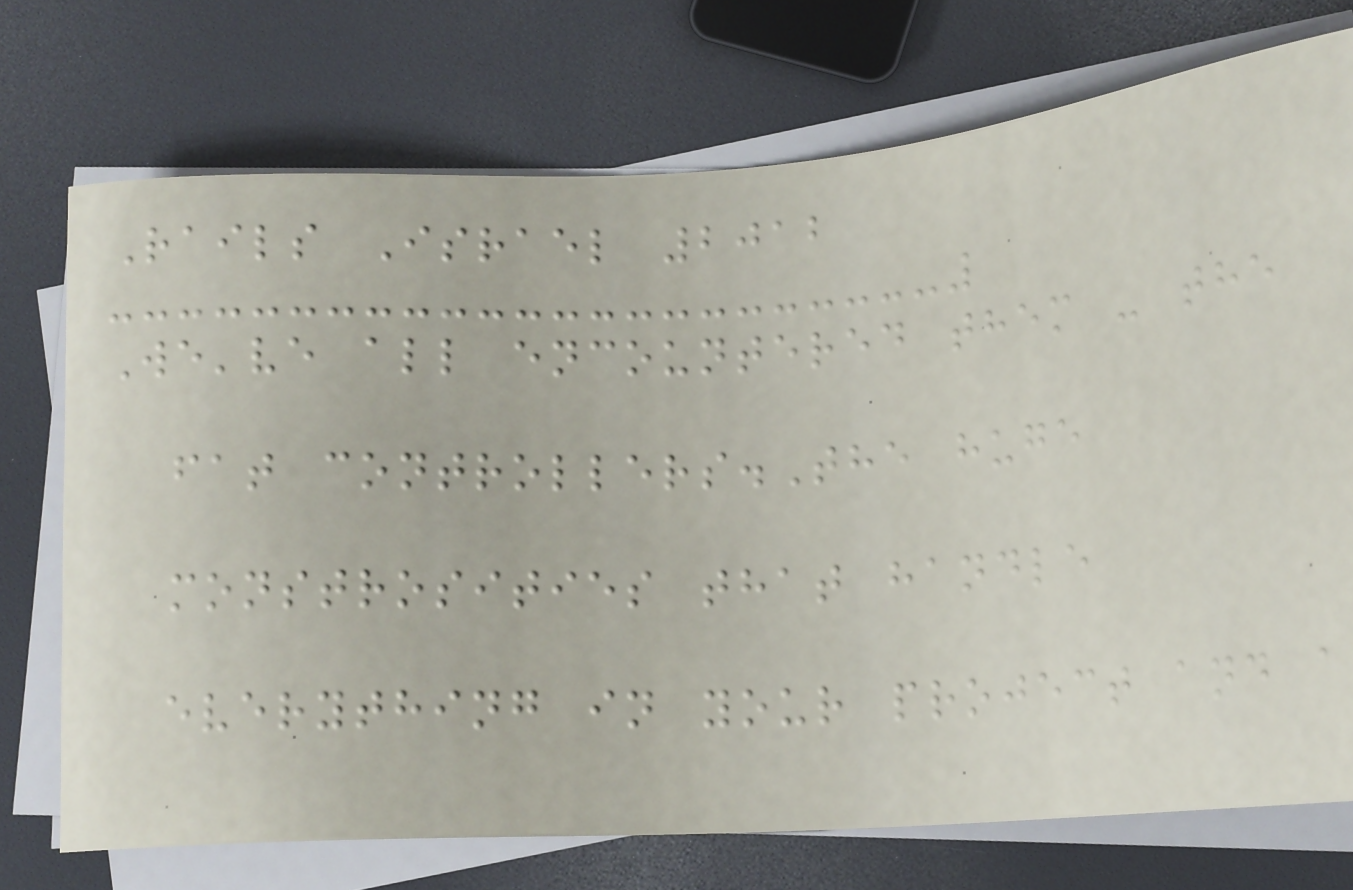Rails Israel 2012
We've all encountered them - the
fat controllers.The huge
monstrosities that handle
everything in your project and a
